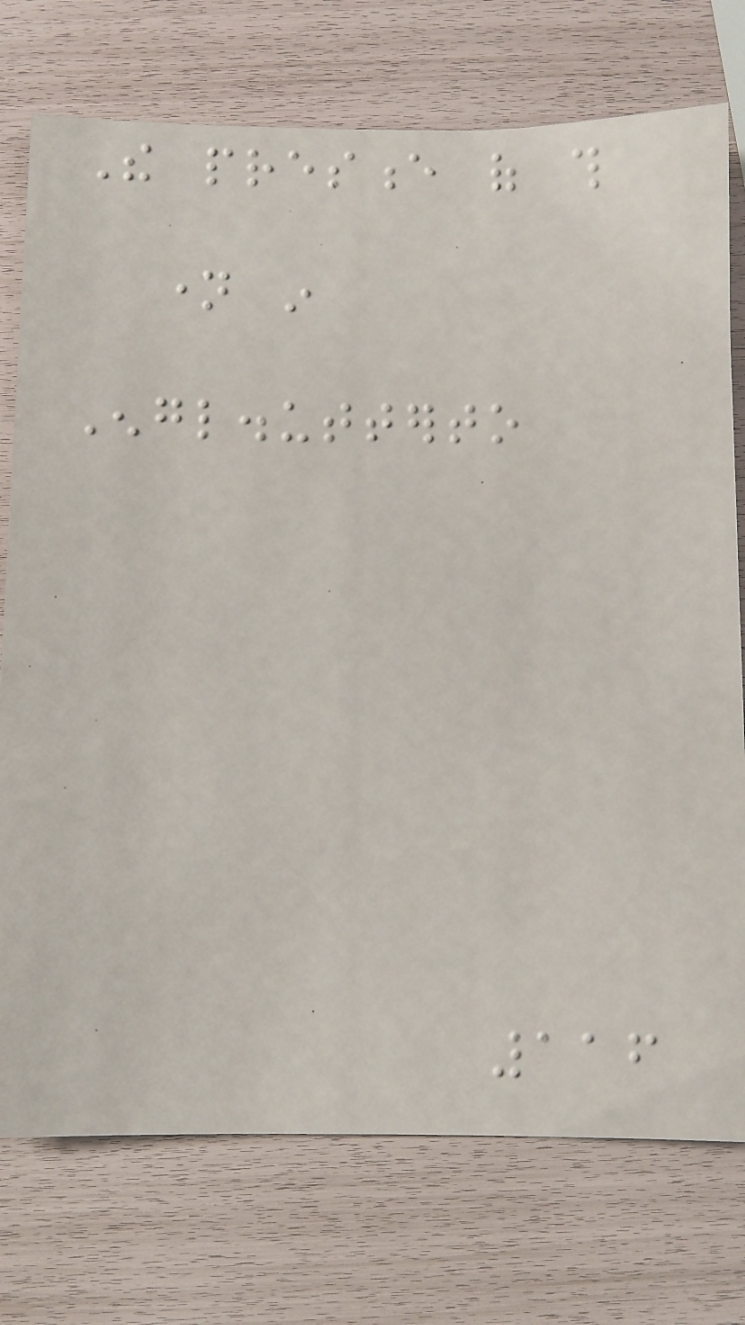The presence of this
name in
Engl.utterto
116
